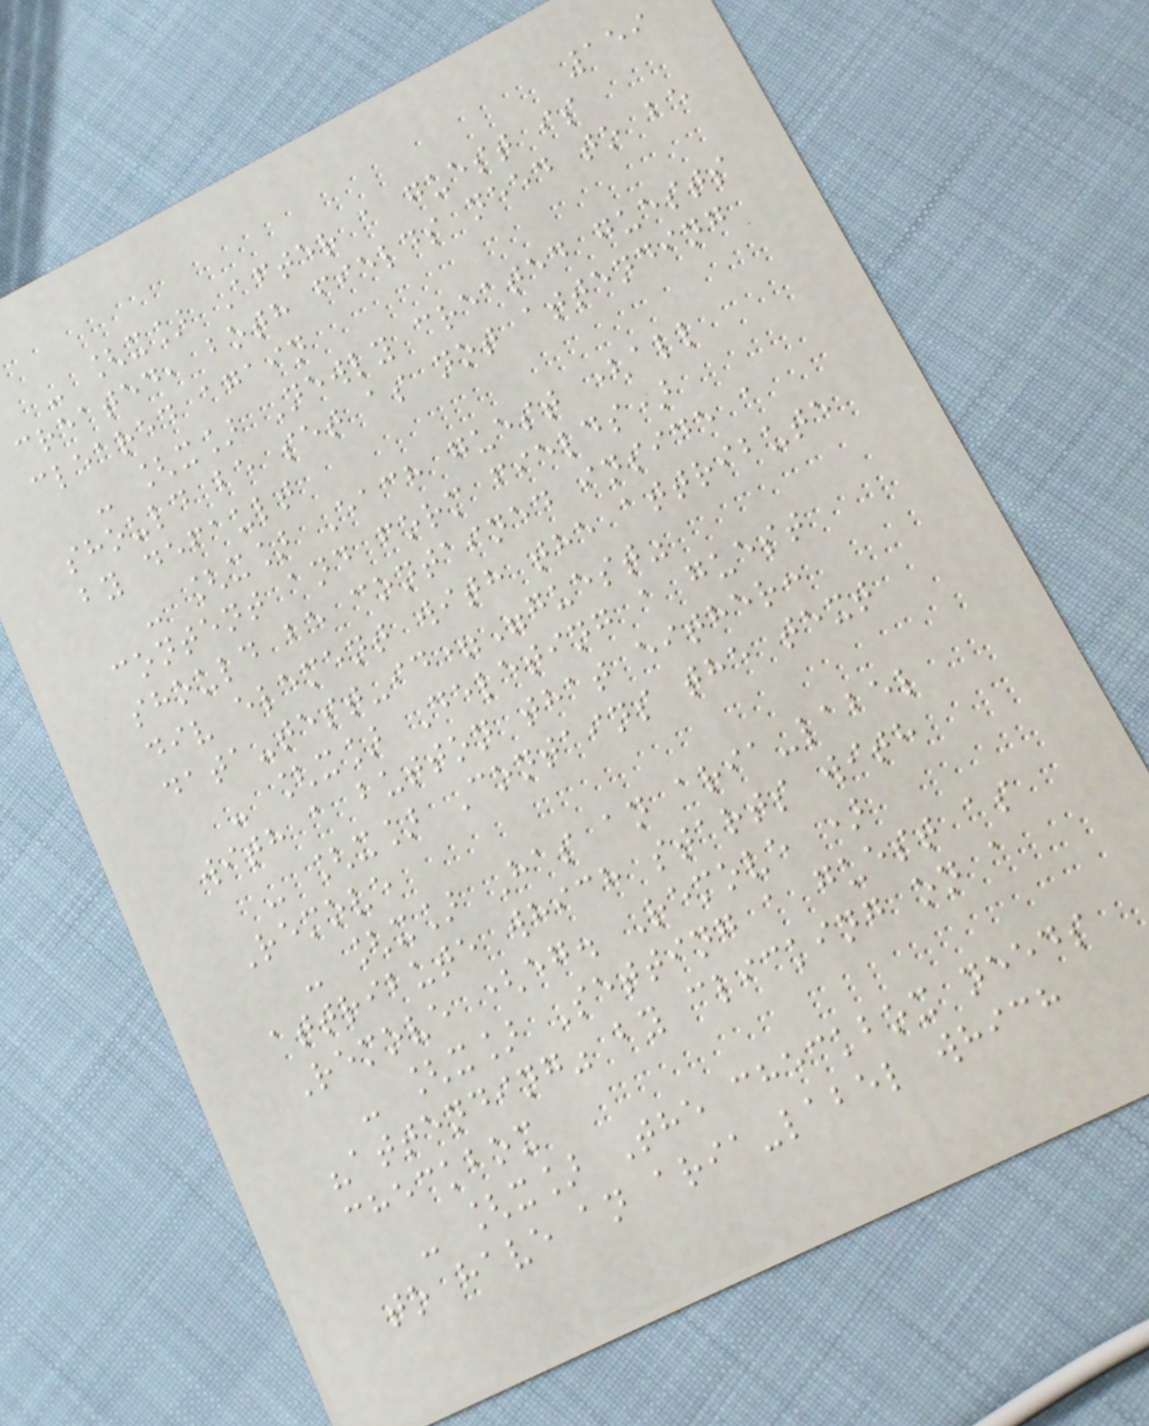159
- [x] After a guest is
created, both fields need to be
cleared again
- [x] Newly created guests
should be set as not attending
by default
- [x] Each guest (all
content and form fields)
should be contained inside a
div element with the attribute
data-test-id="guest"
- [x] Deleting a guest
with a button that either:
- [x] Contains the text
Remove
- [x] Has an aria-label
attribute which starts with
Remove (eg. Remove )
- [x] Setting a guest as
"attending" by clicking on a
checkbox
- [x] The checkbox needs
to have an aria-label which
